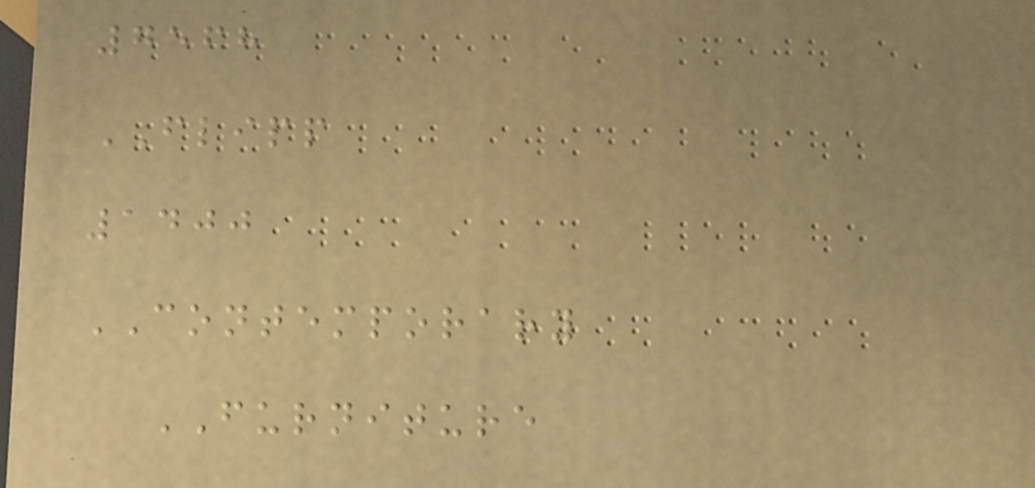7568
FLIPP
1400
CONTEMPORARY
FURNITURE
